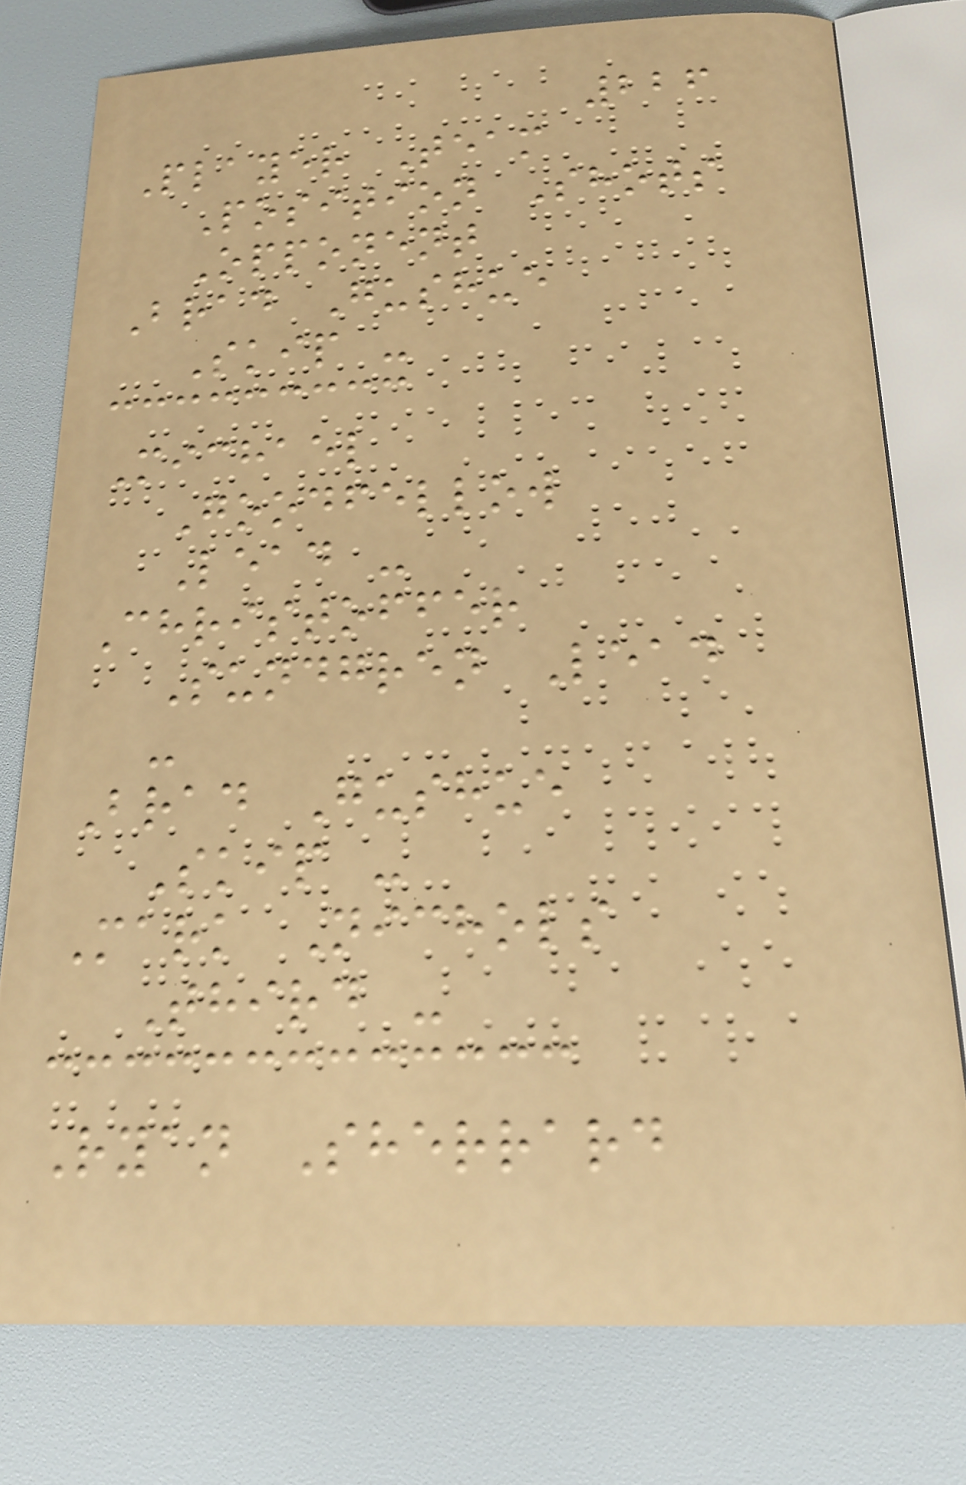226
Player Team
Position Shots
Opponent
Brad Gushue
Skip -
Michael
Goodfellow
Lead -
Christoffer
Sundgren Lead
-
Brad Gushue
Skip -
Mark Nichols
Third -
Ryan Sherrard
